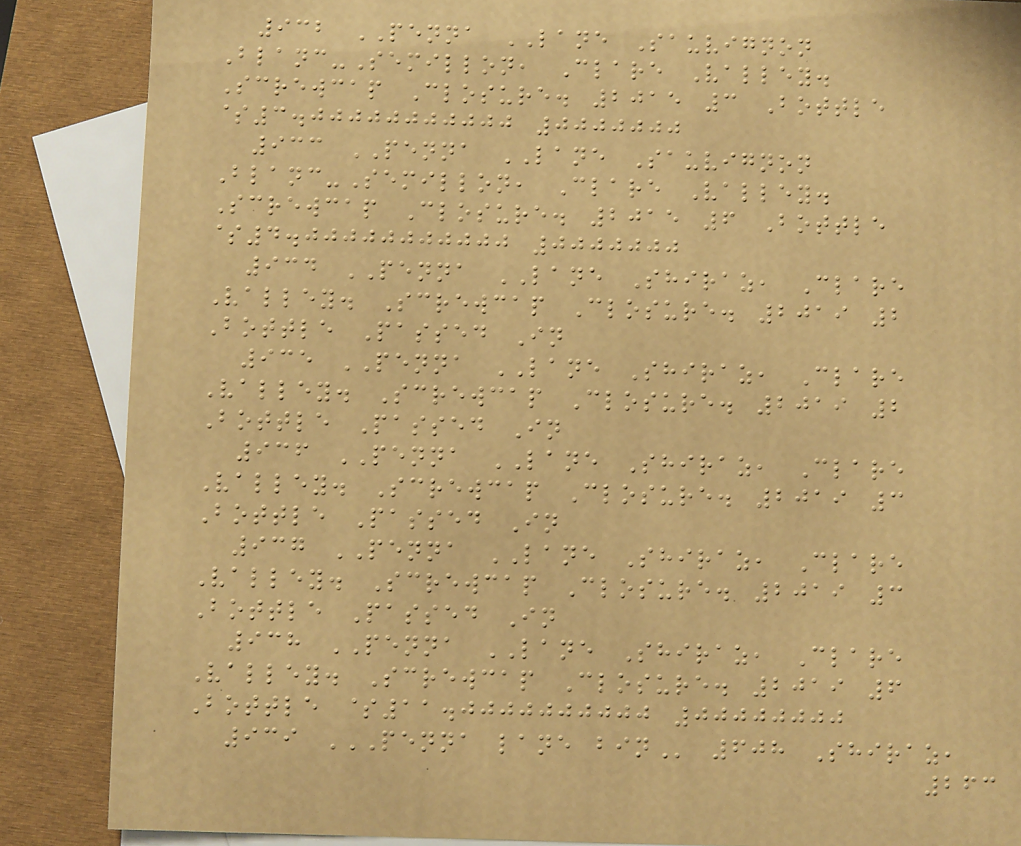932 PENNA LANE Sauvignon
Blanc-Semillon, Clare Valley.
Screwcap Closure. 2015 3 Bottle
$3.00000000000 0000000
933 PENNA LANE Sauvignon
Blanc-Semillon, Clare Valley.
Screwcap Closure. 2015 6 Bottle
$4.00000000000 0000000
934 PENNA LANE Shiraz, Clare
Valley. Screwcap Closure. 2019 2
Bottle Passed In
935 PENNA LANE Shiraz, Clare
Valley. Screwcap Closure. 2019 2
Bottle Passed In
936 PENNA LANE Shiraz, Clare
Valley. Screwcap Closure. 2019 3
Bottle Passed In
937 PENNA LANE Shiraz, Clare
Valley. Screwcap Closure. 2019 3
Bottle Passed In
938 PENNA LANE Shiraz, Clare
Valley. Screwcap Closure. 2019 6
Bottle $11.0000000000 00000000
939 PENNA LANE BIN 608 Shiraz,
263
